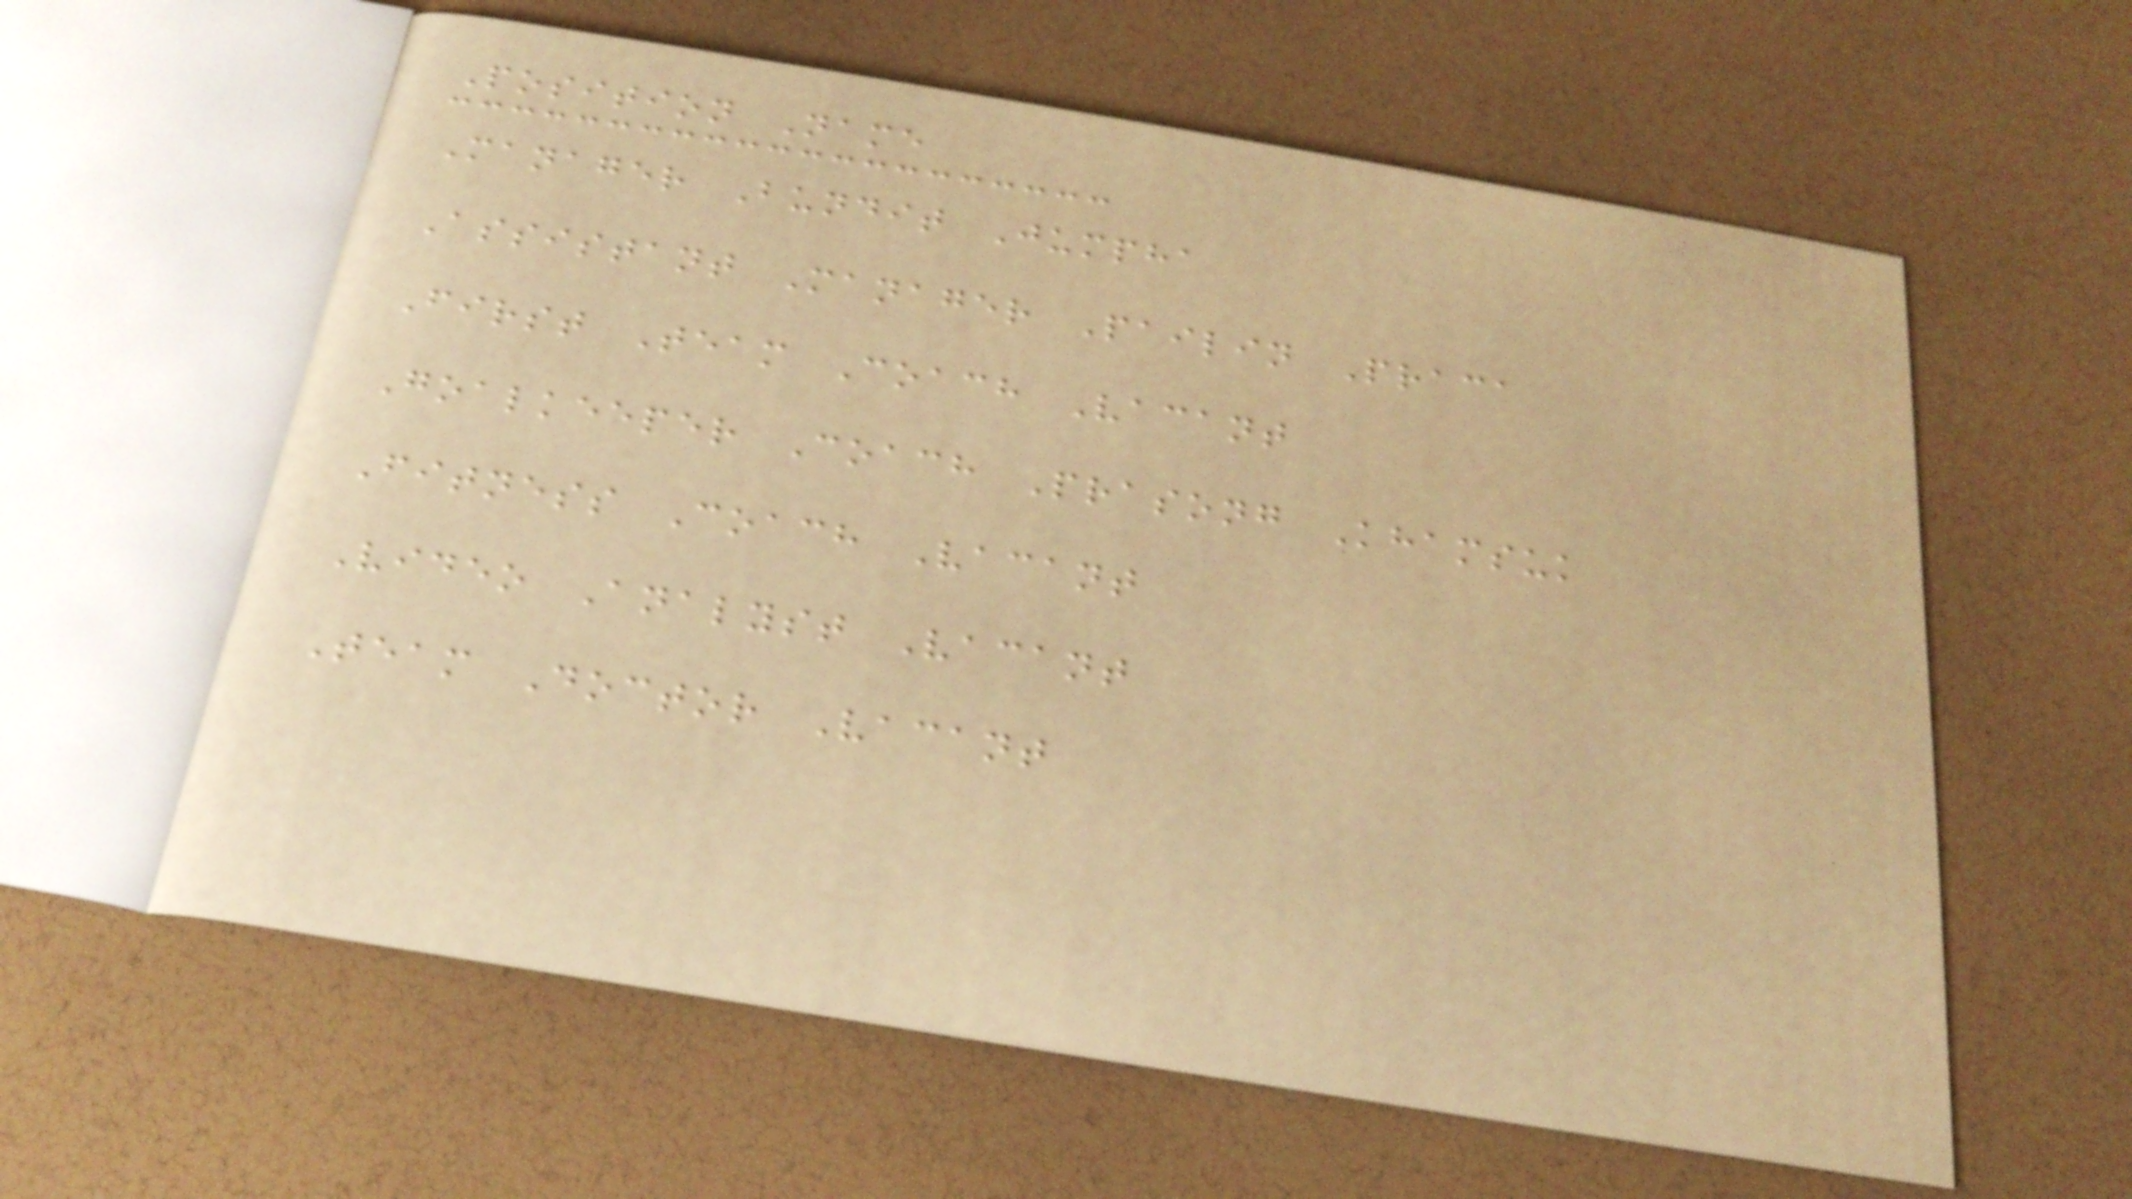Position Name
Manager Bundit Jumpha
Assistant Manager Pailin Praca
First Team Coach Vacant
Goalkeeper Coach Prasong Khamsuk
Fitness Coach Vacant
Video Analyst Vacant
Team Doctor Vacant
